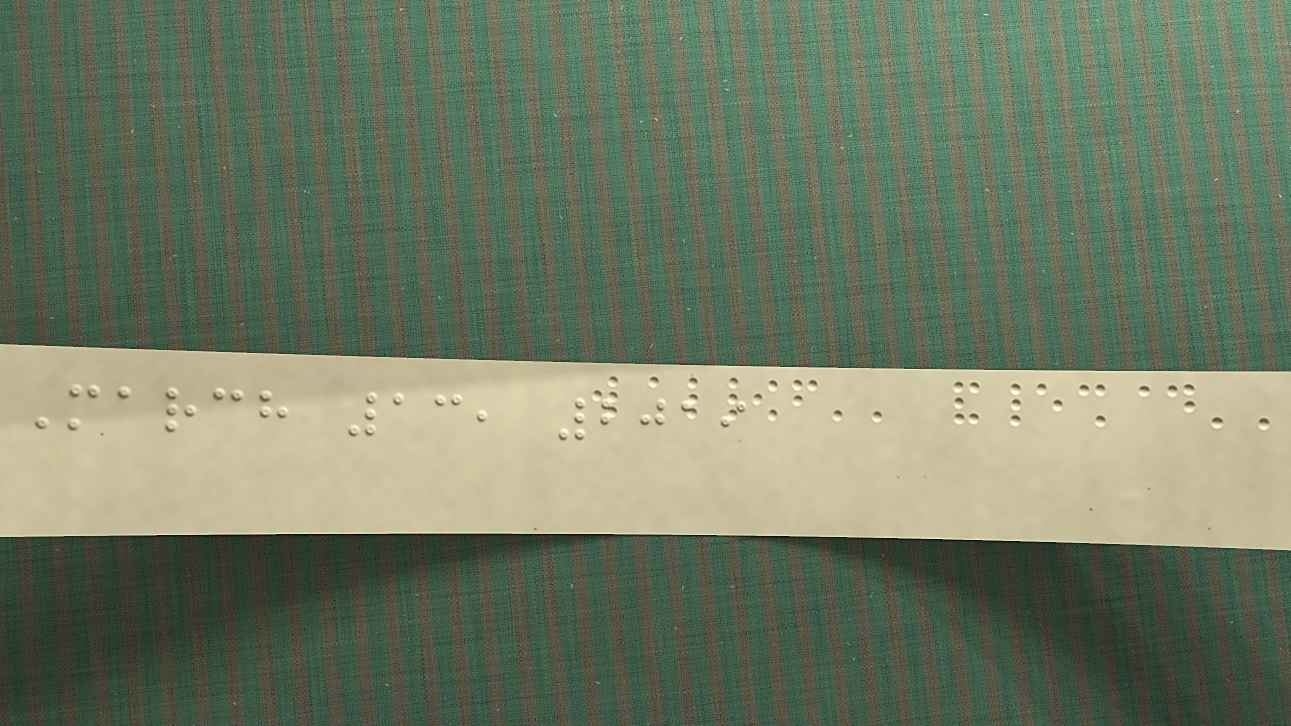March 13, 2019
